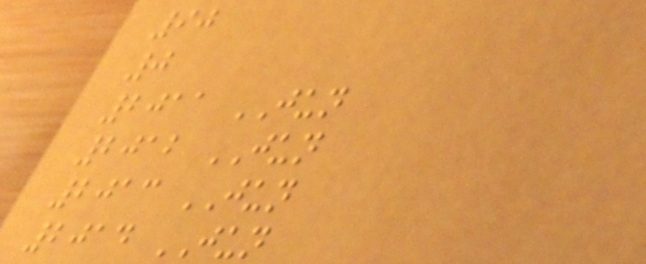90
0
2011 JUN
2012 JUN
2013 JUN
2014 JUN
